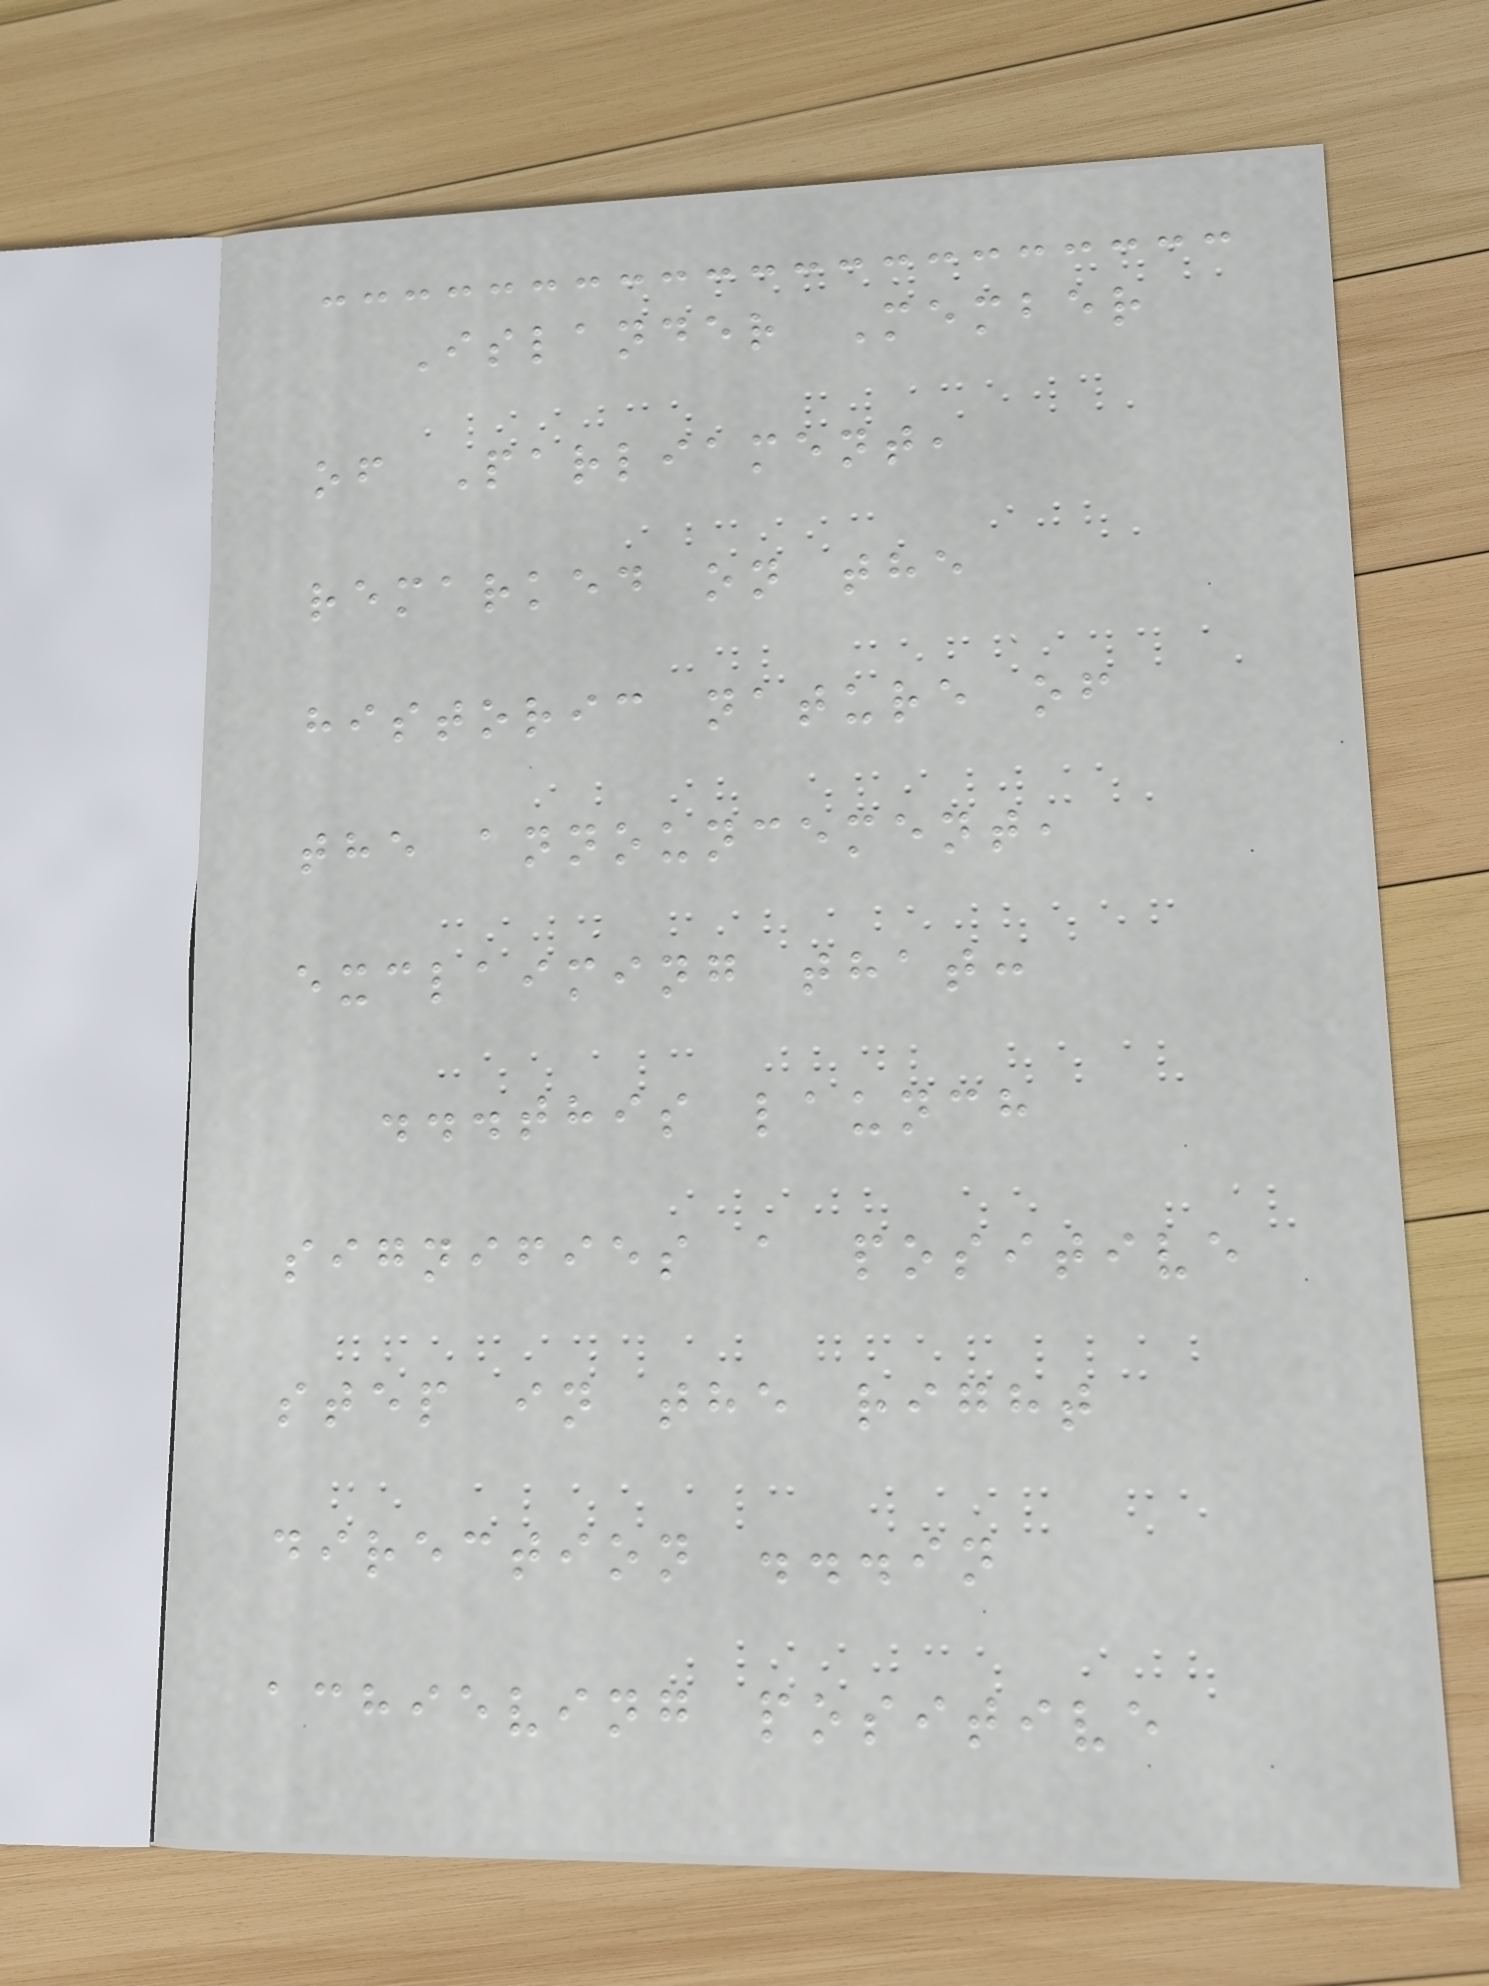Islander Member
of Parliament,
remarked on the
historic nature of
the announcement,
exclaiming that:
...this launch
signifies a positive
step in the right
direction ...in
achieving positive
